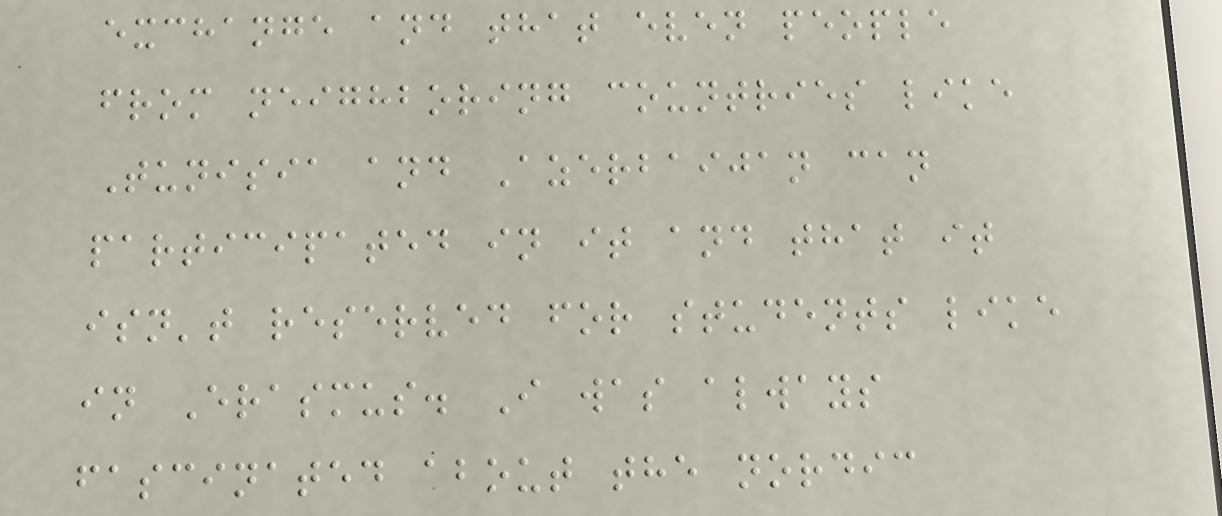exchange and that even people
from neighboring countries like
Tunisia and Azerbaijan can
participated in it and that it
isn't reserved for students like
in Erasmus. I was always
fascinated about the nordic
